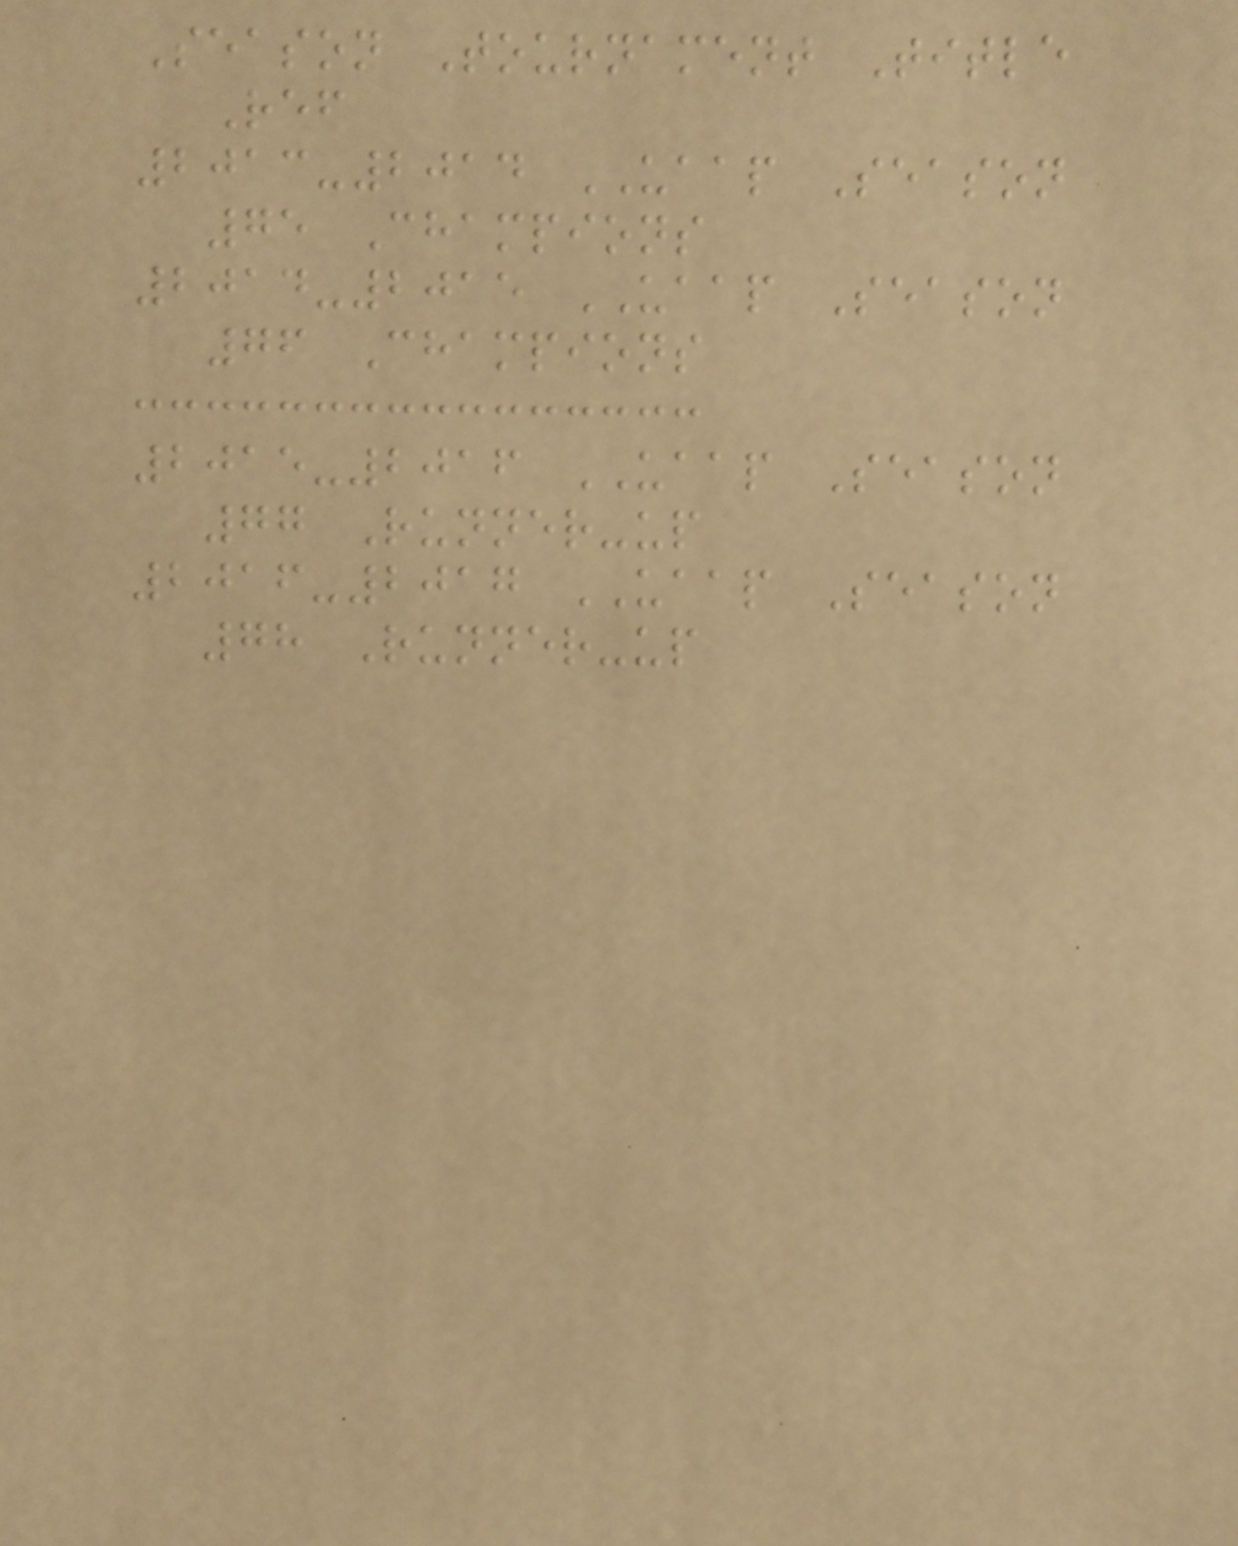Season Tournament Title
Ref
2013-2014 UAAP Season
75 Champions
2014-2015 UAAP Season
76 Champions
2015-2016 UAAP Season
77 Runner-up
2016-2017 UAAP Season
78 Runner-up
